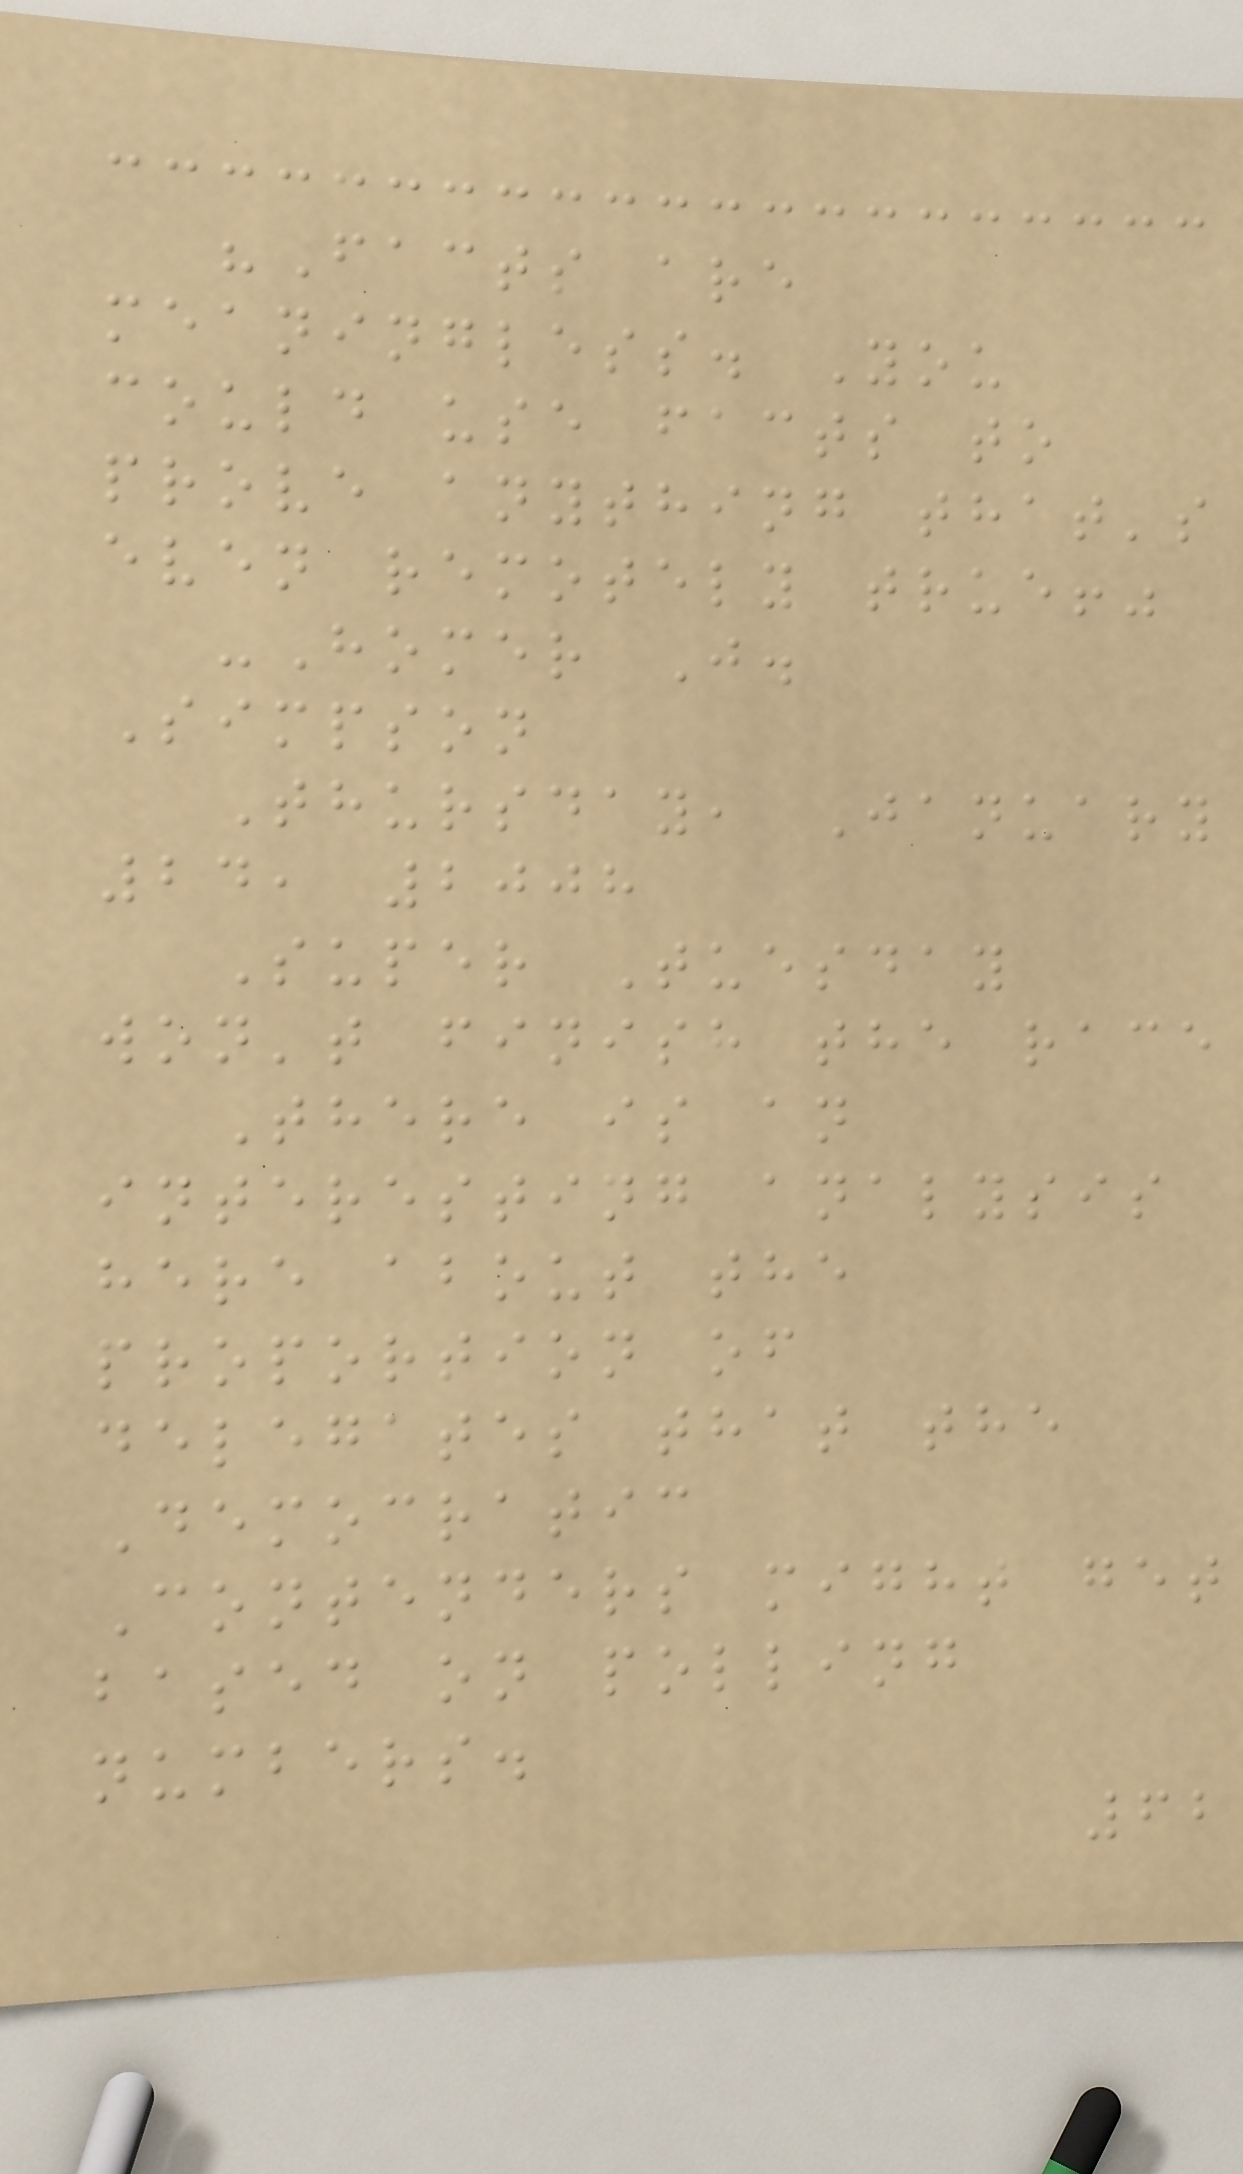"Facts are
meaningless. You
could use facts to
prove anything that's
even remotely true!"
-Homer J.
Simpson
Thursday, January
24, 2008
Super Tuesday
won't finish the race
There is an
interesting analysis
here about the
proportion of
delegates that the
Democratic
Contenders might get
based on polling
numbers.
62
